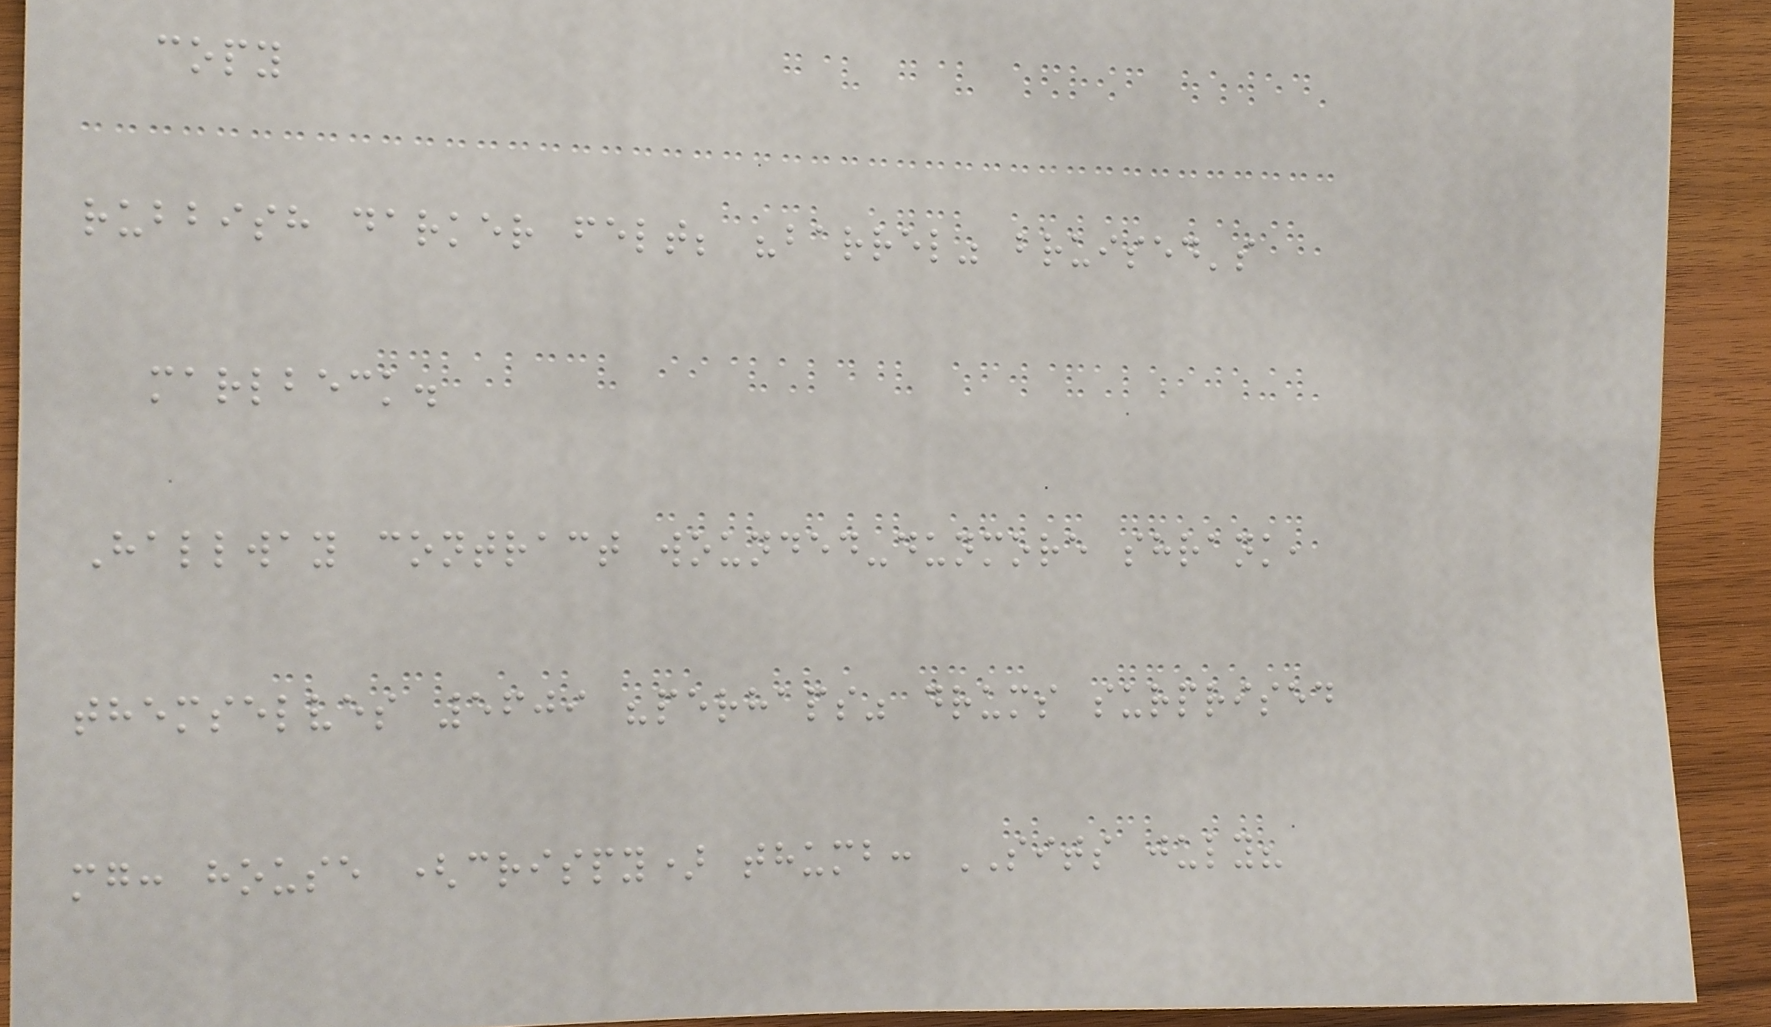copy
rubbish darker felt; "barrel" bruised's
marlbeck.
Hallway contract wounded-dunmore shrank,
themselves 5609 "perhaps" drums surprised
mg: house (crispy) thumb: SITS july?
